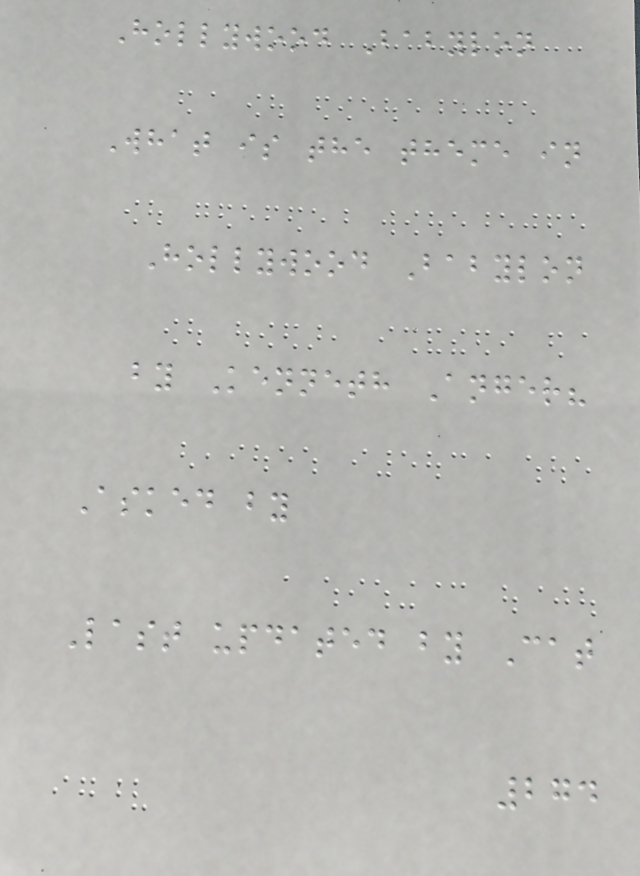Hollywood Babylon
What is the theme in
Hollywood Babylon
by Kenneth Anger?
Asked by
Last updated by Cat
274
